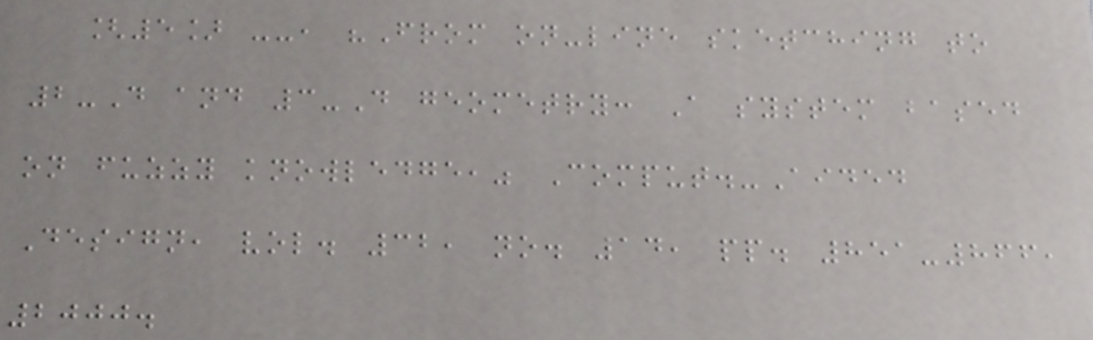[5] --, "From on-line sketching to
2-D and 3-D geometry: A system based
on fuzzy knowledge," Comput.-Aided
Design, vol. 32, no. 14, pp. 851-866,
2000.
